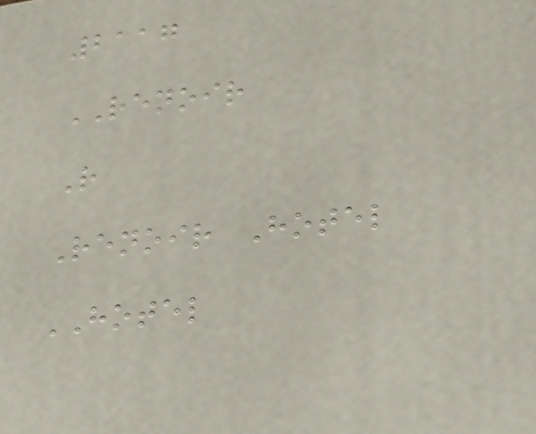2117
RENOIR
R
Renoir Hotel
HOTEL
